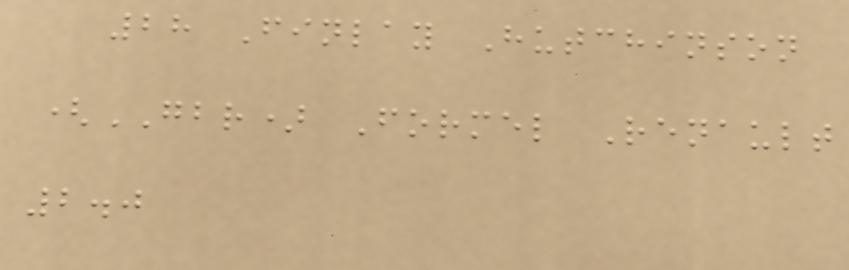28 Finlay Hutchinson
(GBR) Formel Renault
2.0
